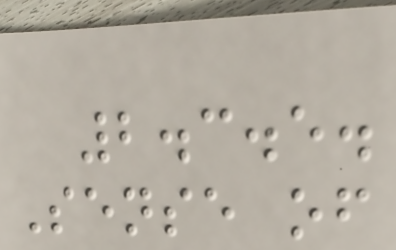2.3.5.
Sense of
